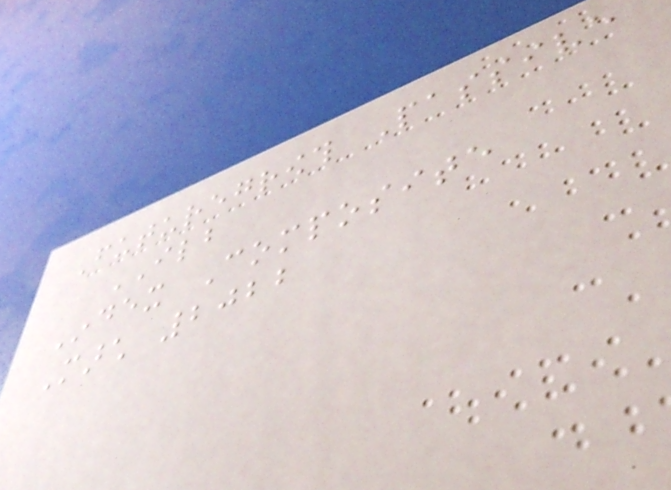Futuregrowth Passive
ILB
Index Composite
March 2022
